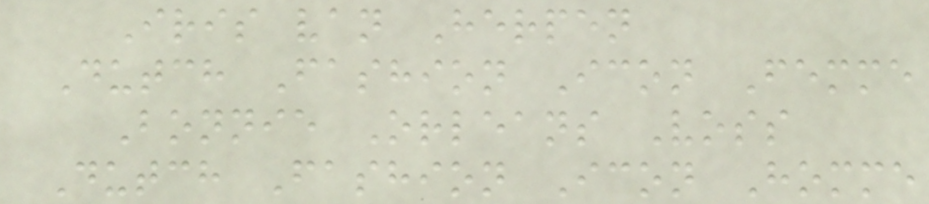Iris van Herpen
Dutch Fashion Icon Femme
Bonnie Orleans Voss
Dutch Fashion Icon Homme
